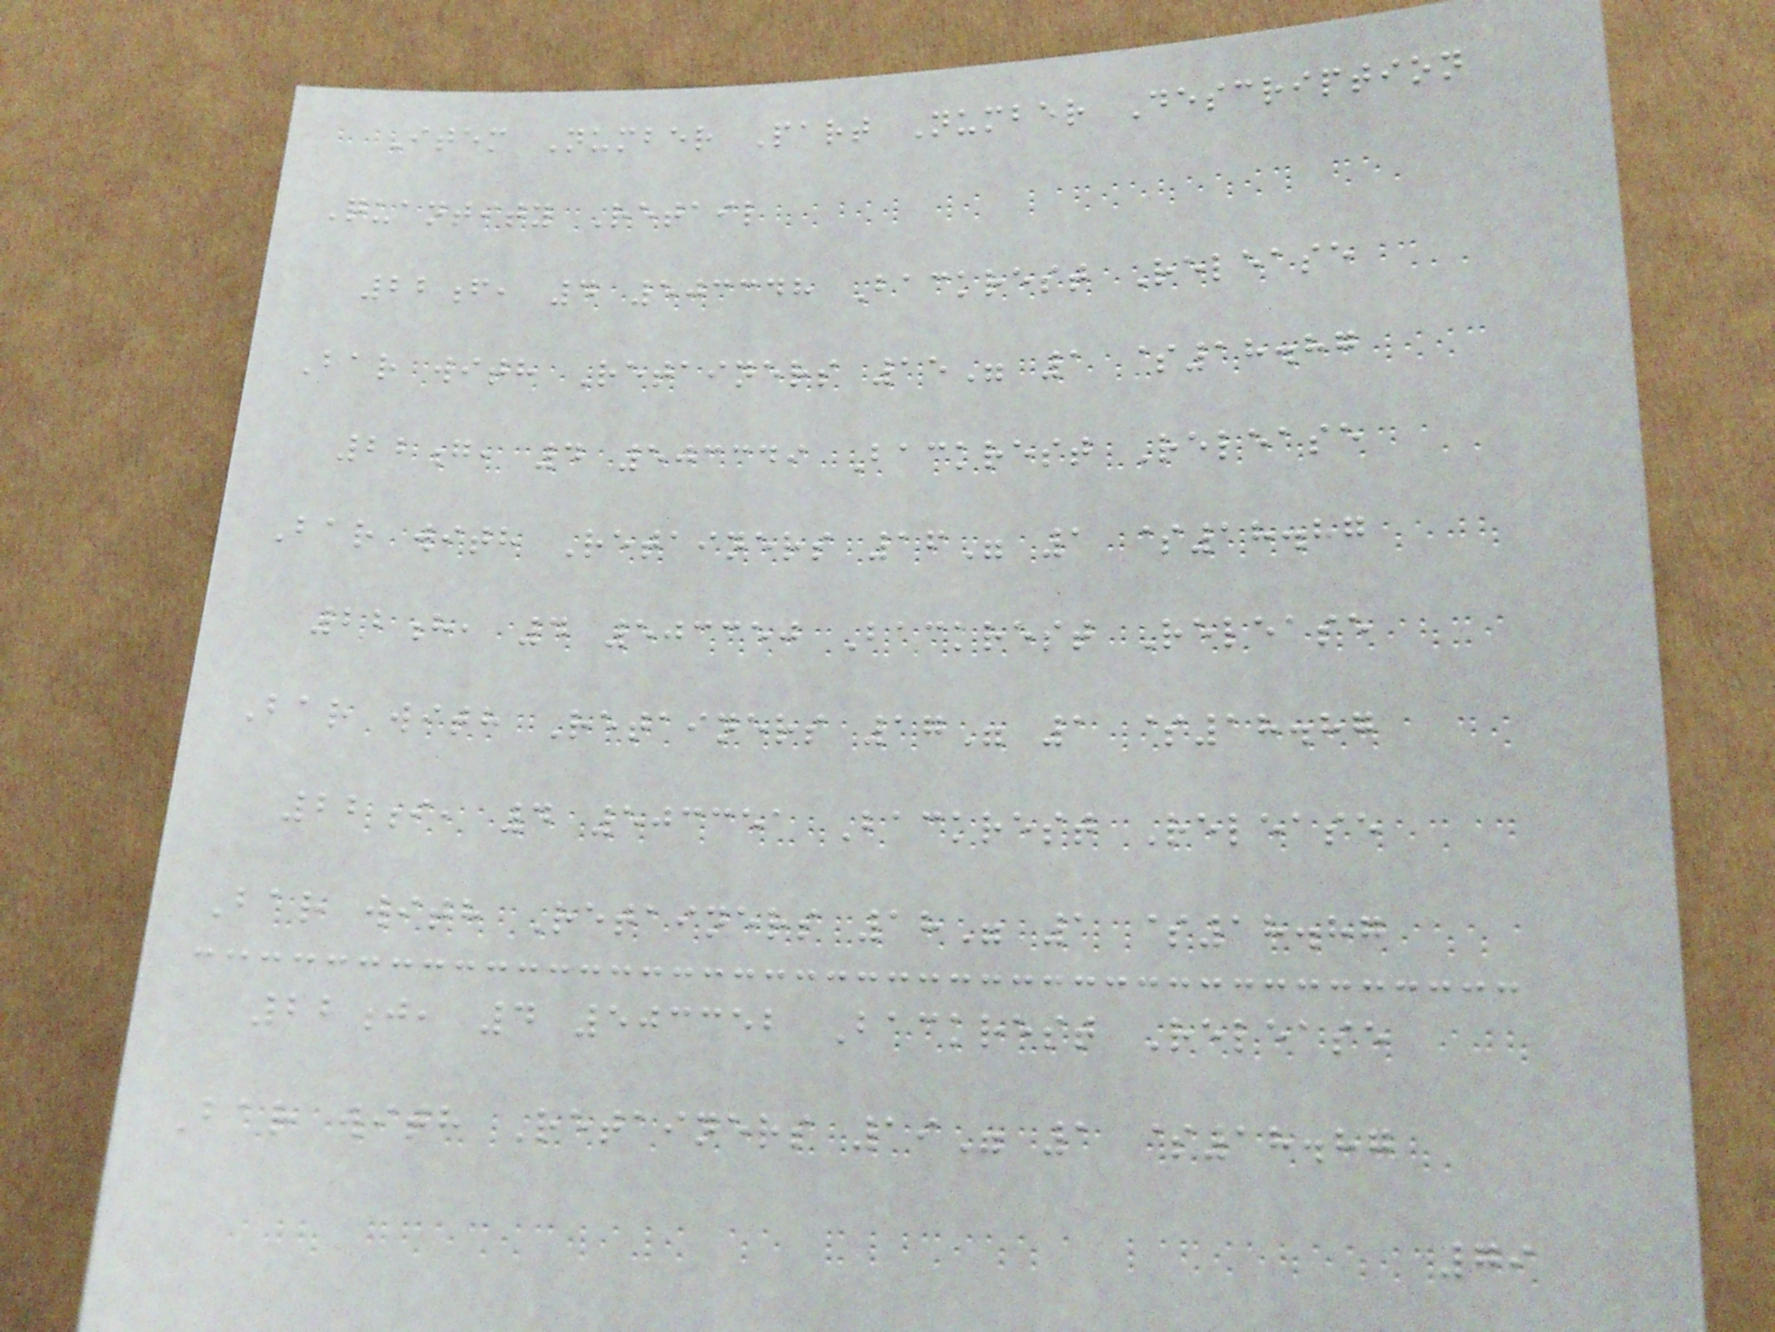Item Number Part Number Description
Quantity Retail
22f, 4 503348 Backrest Release
Bar with Retainers 15" 1 $18.87
22g, 4 503349 Backrest Release
Bar with Retainers 16" 1 $18.87
22h, 4 503350 Backrest Release
Bar with Retainers 17" 1 $18.87
22i, 4 503351 Backrest Release
Bar with Retainers 18" 1 $18.87
22j, 4 503352 Backrest Release
Bar with Retainers 19" 1 $18.87
79
